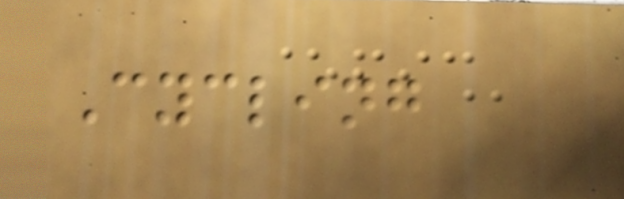Cycling
